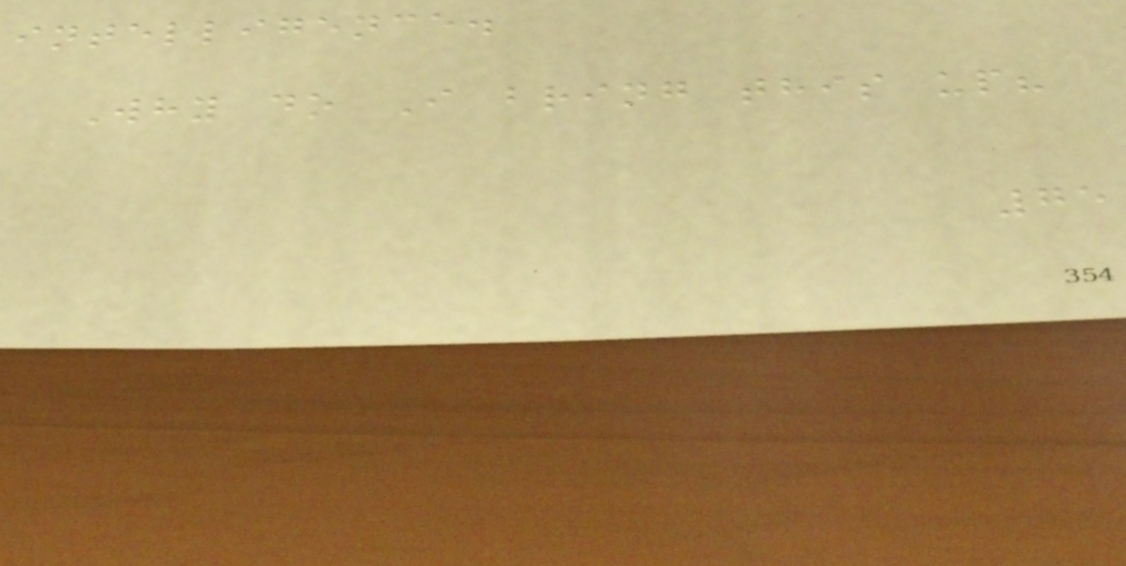intelligence.
Why do I bring this up?
75
